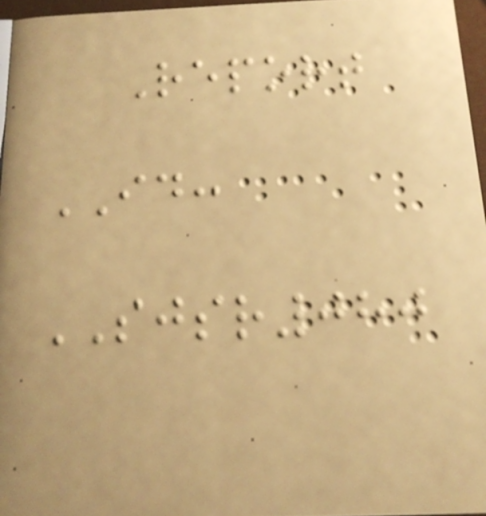Report
ID:
SJSR080
